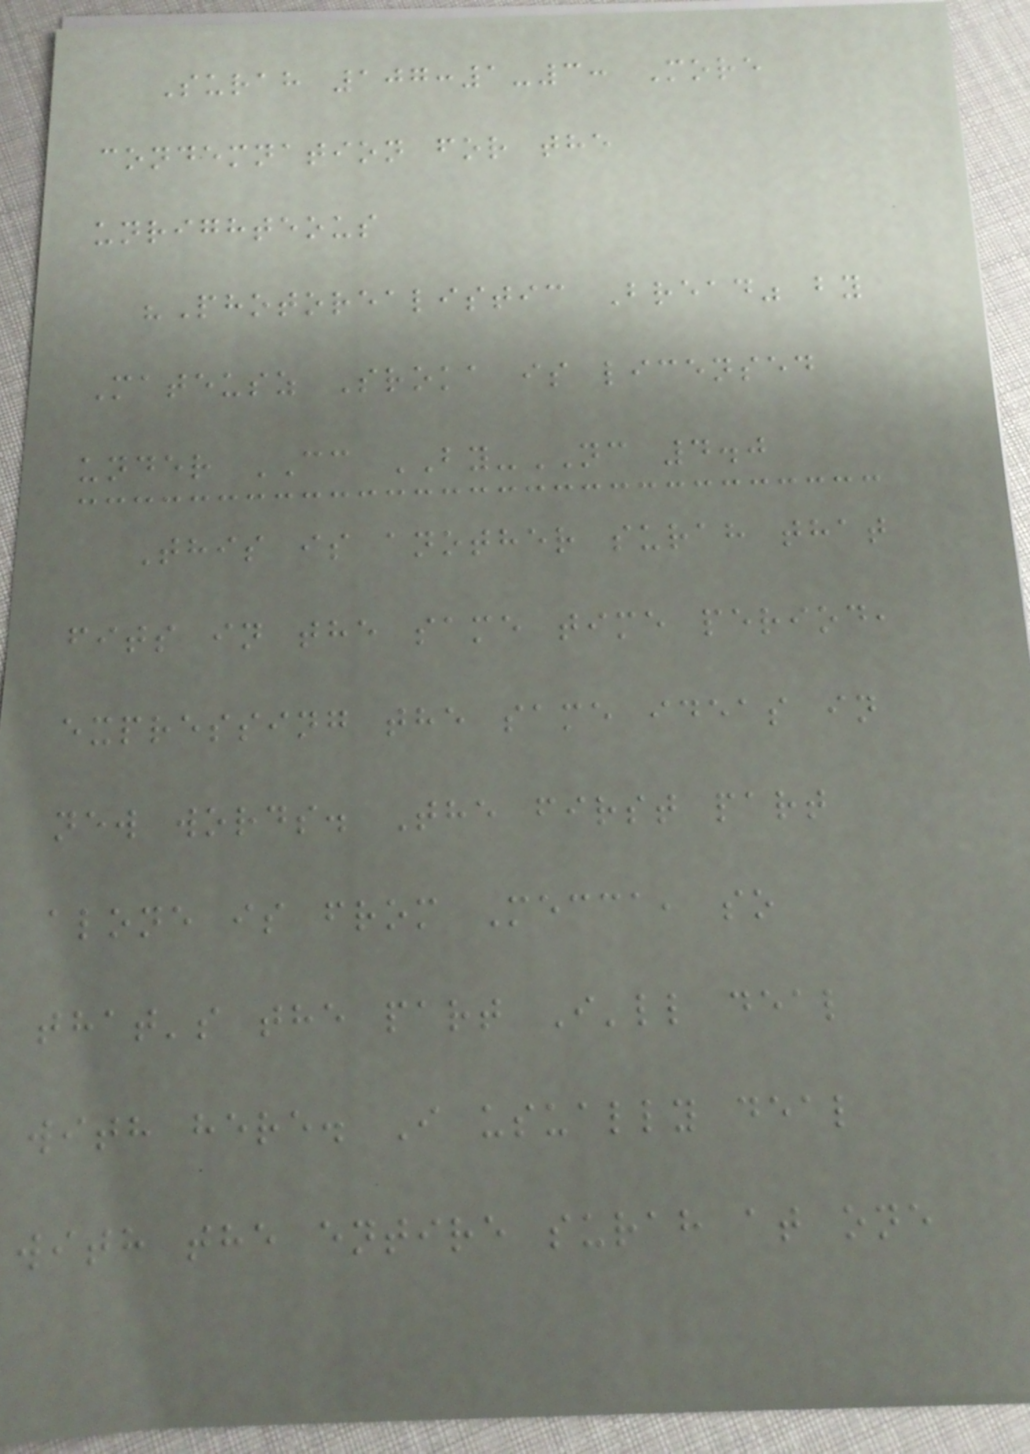Surah 107:1-3: More
condemnation for the
unrighteous
"Photorealistic Bread" by
Mateusz Sroka is licensed
under CC BY-NC 4.0
This is another surah that
fits in the same time period,
expressing the same ideas in
new words. The first part
alone is from Mecca, so
that's the part I'll deal
with here. I usually deal
with the entire surah at one
